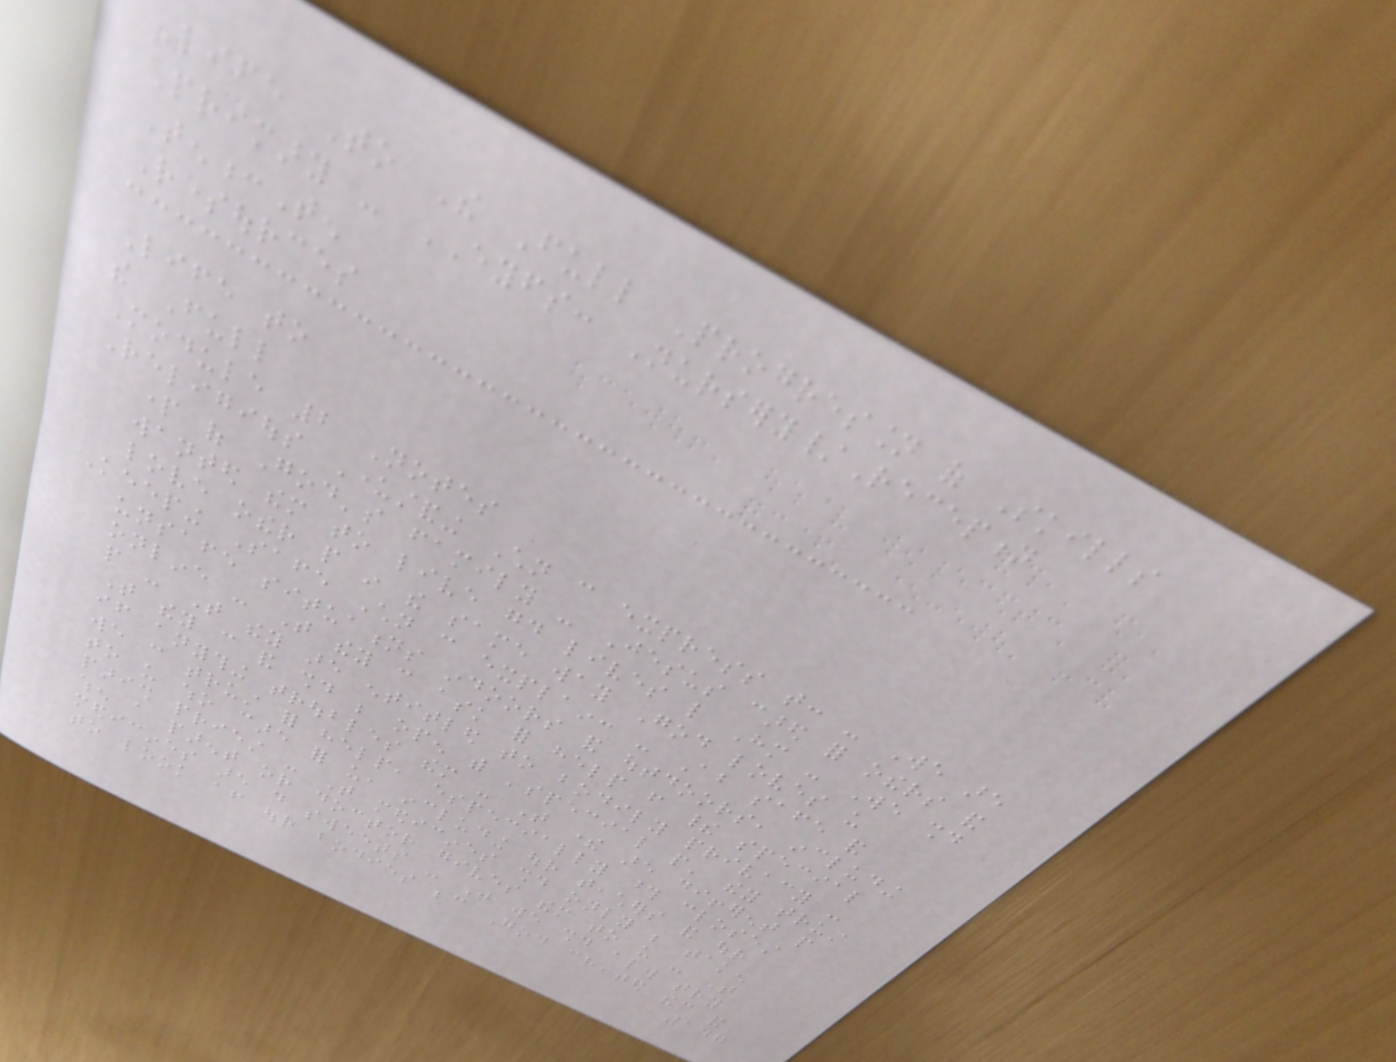Life To The Full Progression of Skills
Primary - EYFS: Nursery/Reception
Ten:Ten
Resources
Life to
the Full
Module 2 Notes
Religious Understanding Children can express that: - We are
part of God's family - Jesus cared for others and
wanted them to live good lives like Him - We should
love other people in the same way God loves us
Keeping Safe Children can explain: - About safe and
unsafe situations indoors and outdoors, including
online - That they can ask for help from their special
people - That they are entitled to bodily privacy -
That they can and should be open with 'special people' they trust
if anything troubles them - That there are different people
we can trust for help, especially those closest
to us who care for us, including our teachers and our
parish priest - That medicines should only be taken
when a parent or doctor gives them to us - That
medicines are not sweets - That we should always try
to look after our bodies because God created them and
147
